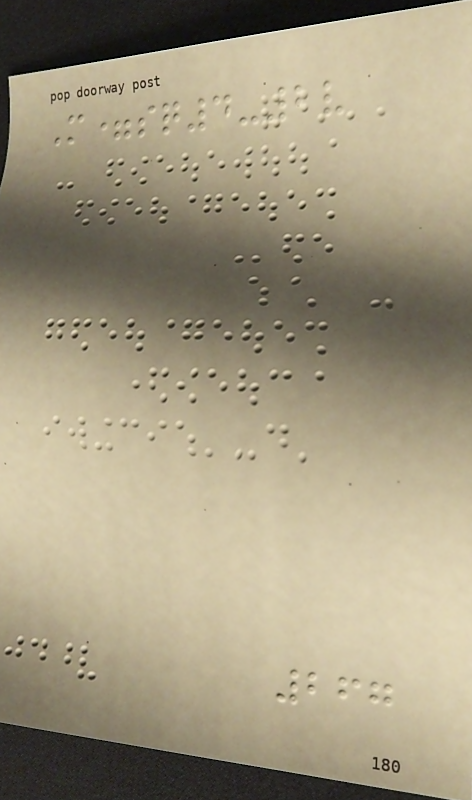M=sq4-2v
267
